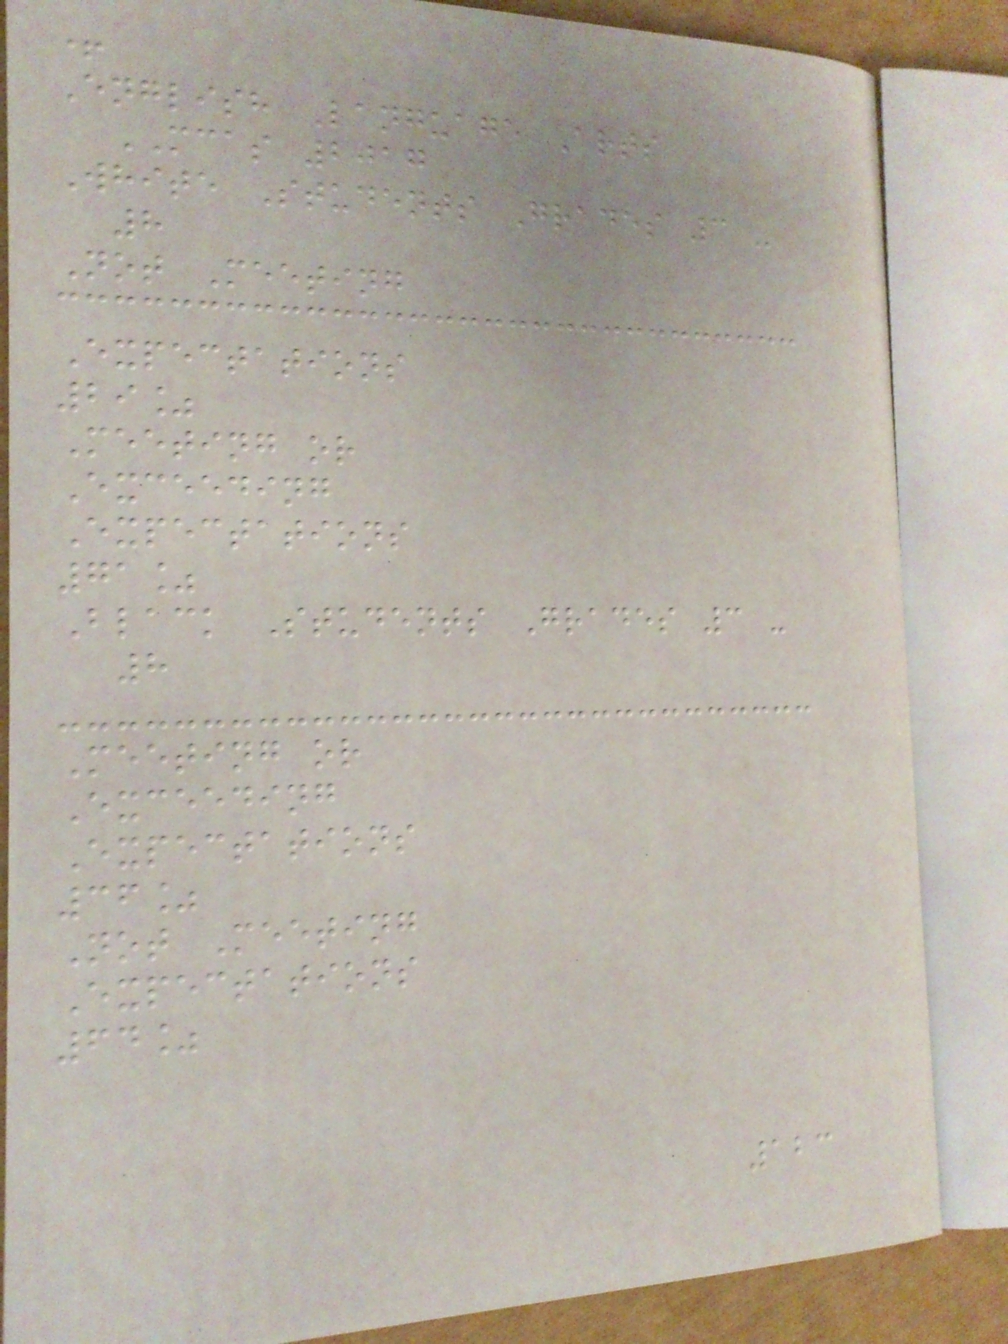+
English Language Arts
MCAS 2017
White Students Grades 3 -
8
Not Meeting
Expectations
29%
Meeting or
Exceeding
Expectations
71%
Black Students Grades 3 -
8
Meeting or
Exceeding
Expectations
36%
Not Meeting
Expectations
64%
123
